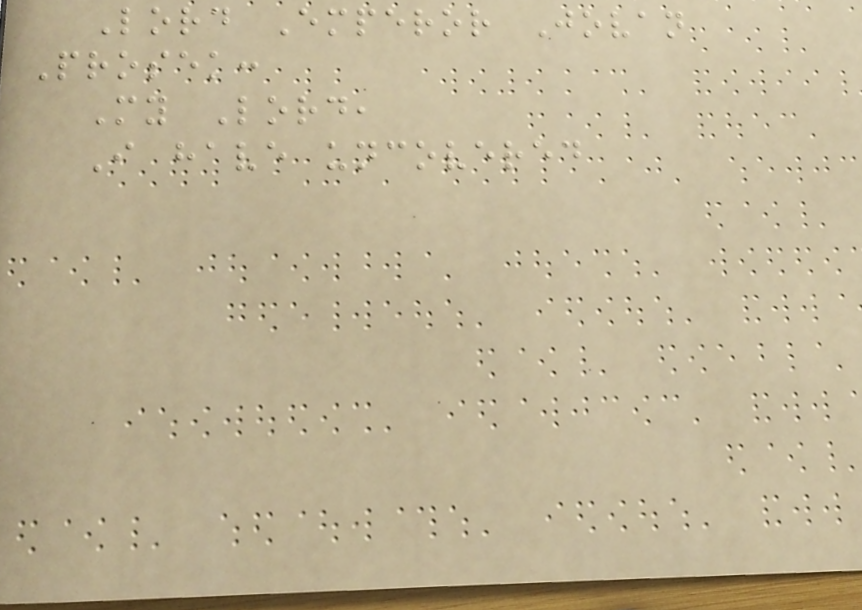Lord Emperor Jovan
Prosek:
My Lord,
I have uncovered
